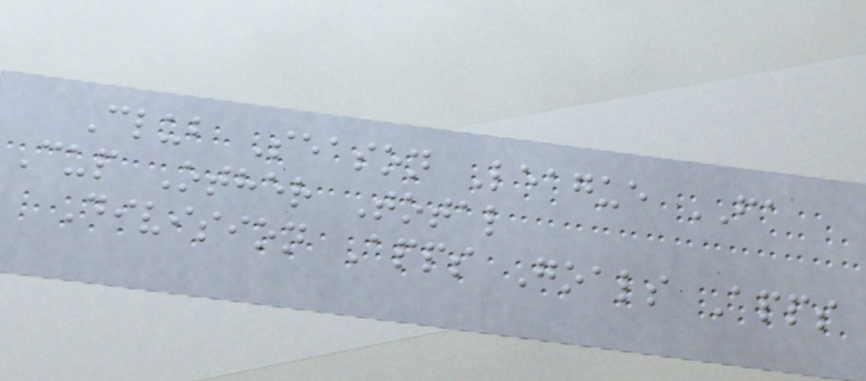Club Season League FA
Cup Other Total
Division Apps Goals Apps
